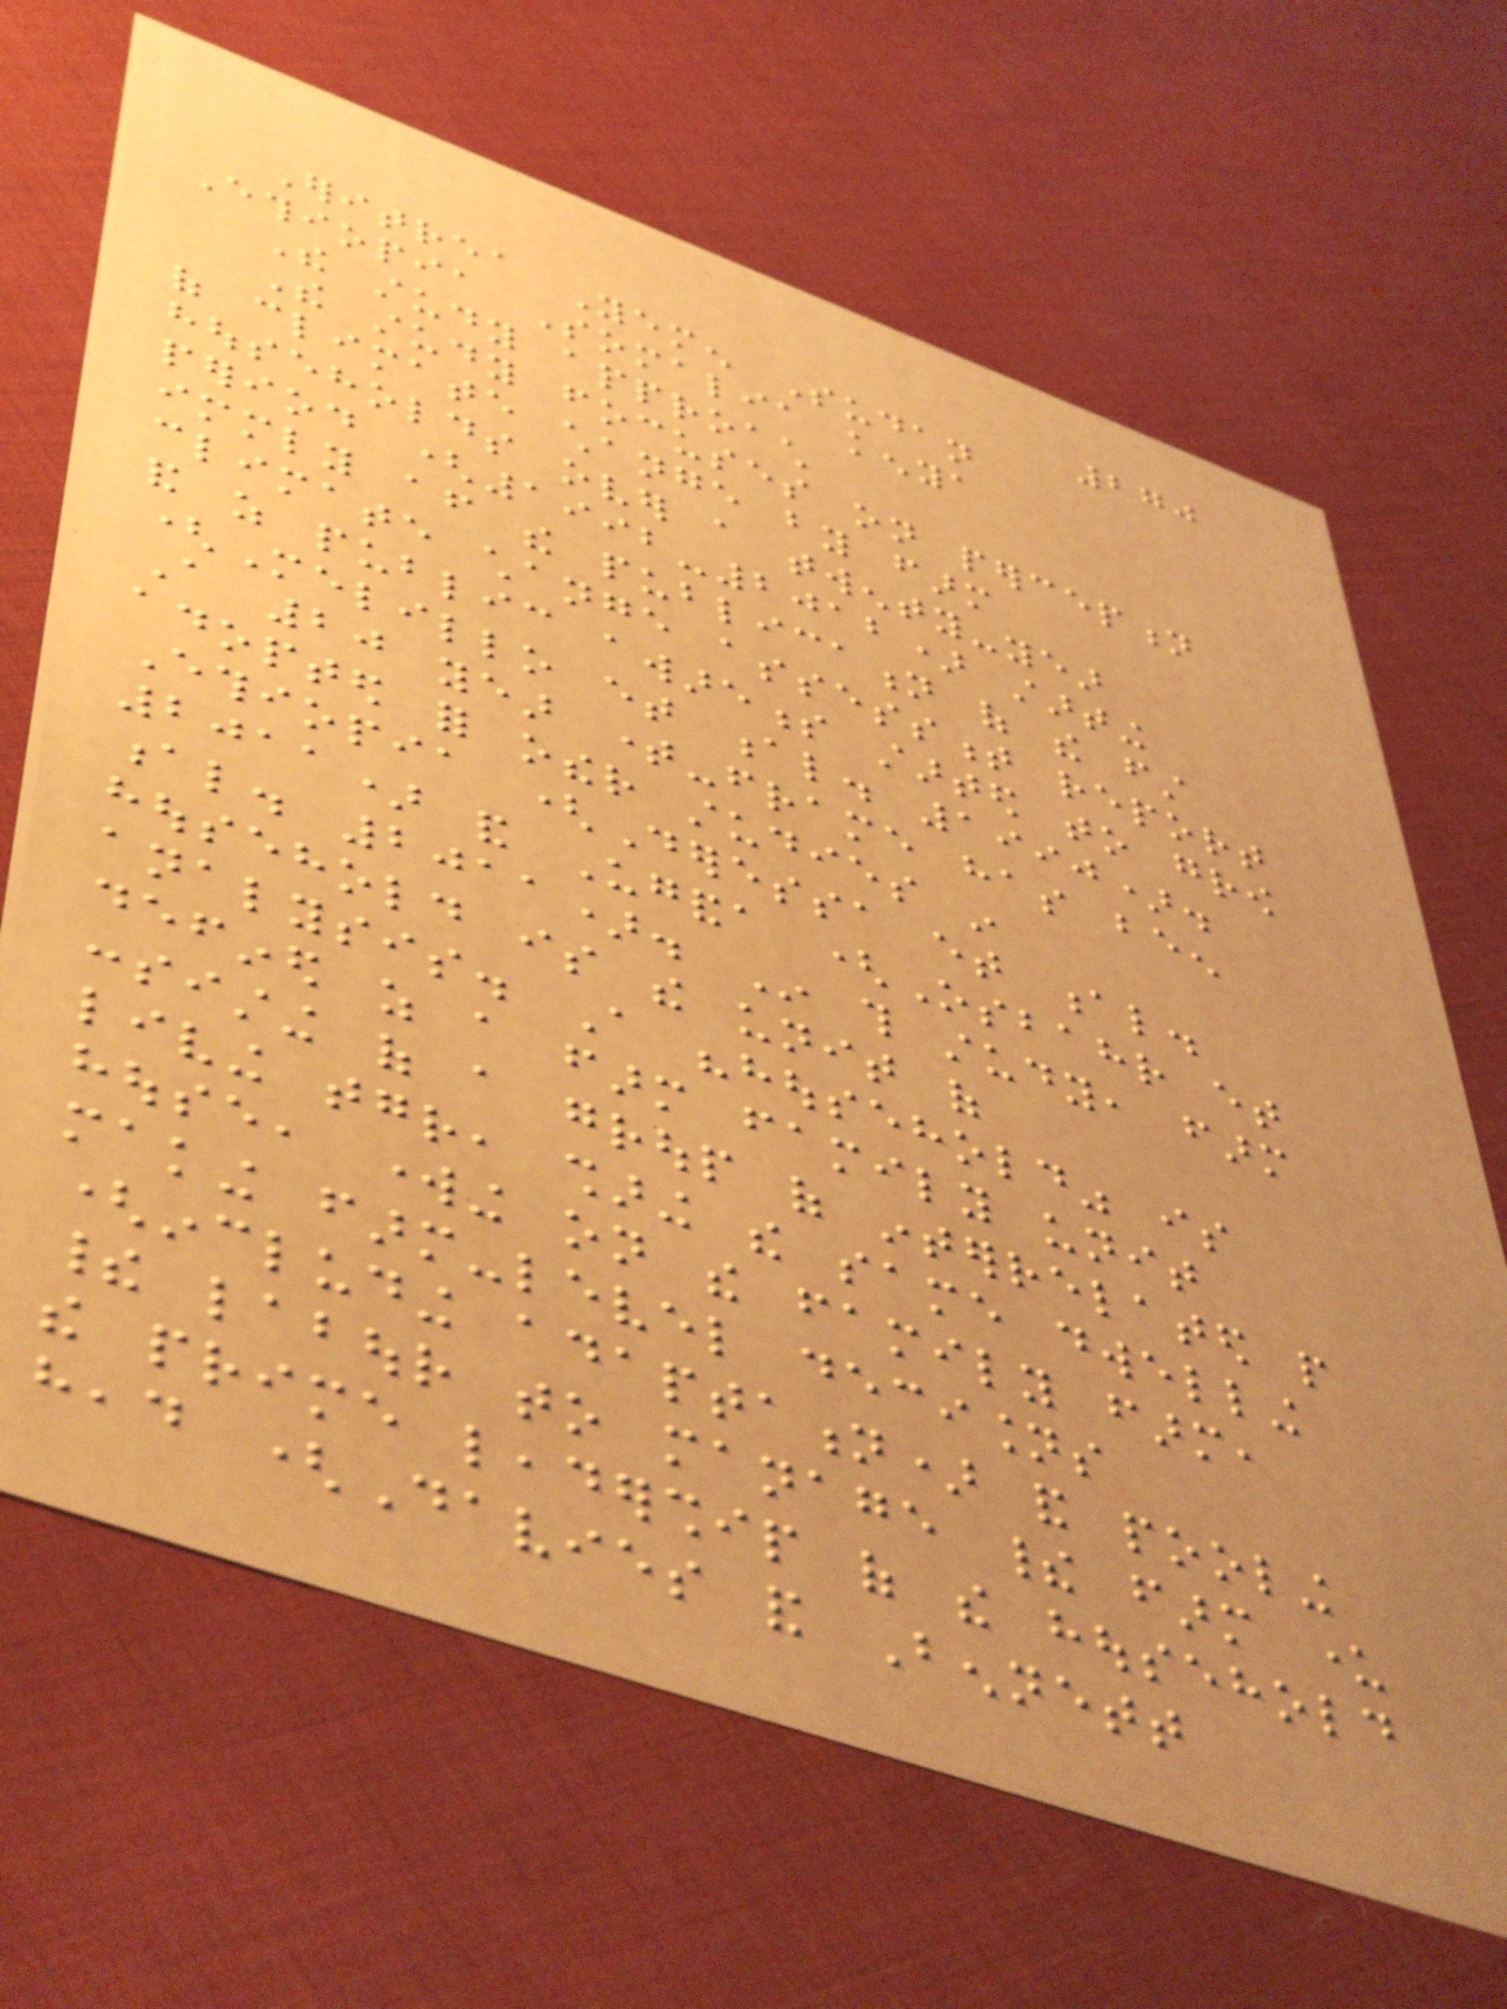270
Eritrea Yemen Sudan
Ethiopia Somalia kenya
The study approach
The study focuses on perception
of climate change by farm
households over a twenty-year
period (1992-2012) starting
immediately after the publication of the first
climate change assessment report
and as public awareness started to grow
(Melillo et al. 1990).
A 20 year time-frame has been
adopted for other studies in
Ethiopia (Deressa et al.
2011) and Uganda (Osbahr et
al. 2011). In this study, farm
household is the unit of
analysis. A "household" is
defined as a farm family unit
consisting of a group of interrelated people
living together, sharing the same dwelling
house, working on the family farm,
making farm-level decisions
(including adaptation) and pooling
their labour to manage their farm under
the prime leadership of the household
head (Davies and Bennett
